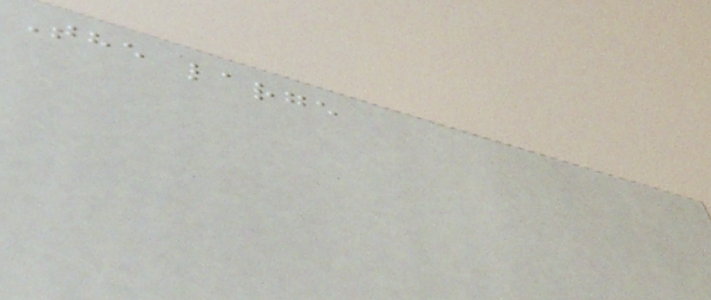The large
